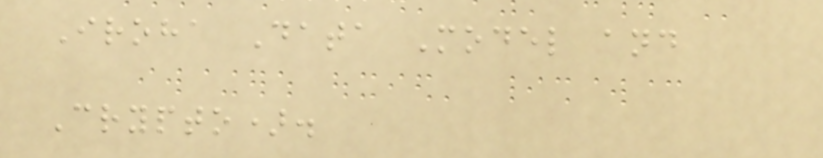Iroha Data Model and
Crypto).
